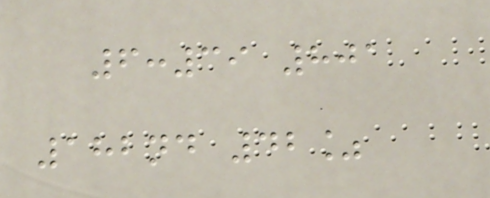6:39 801
182nd 42%
